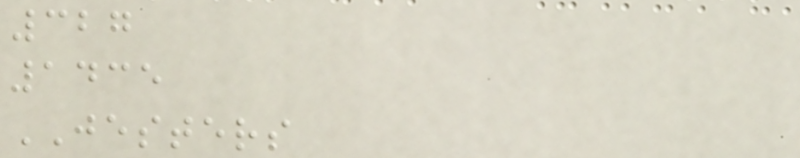327
1435
JESTERS
